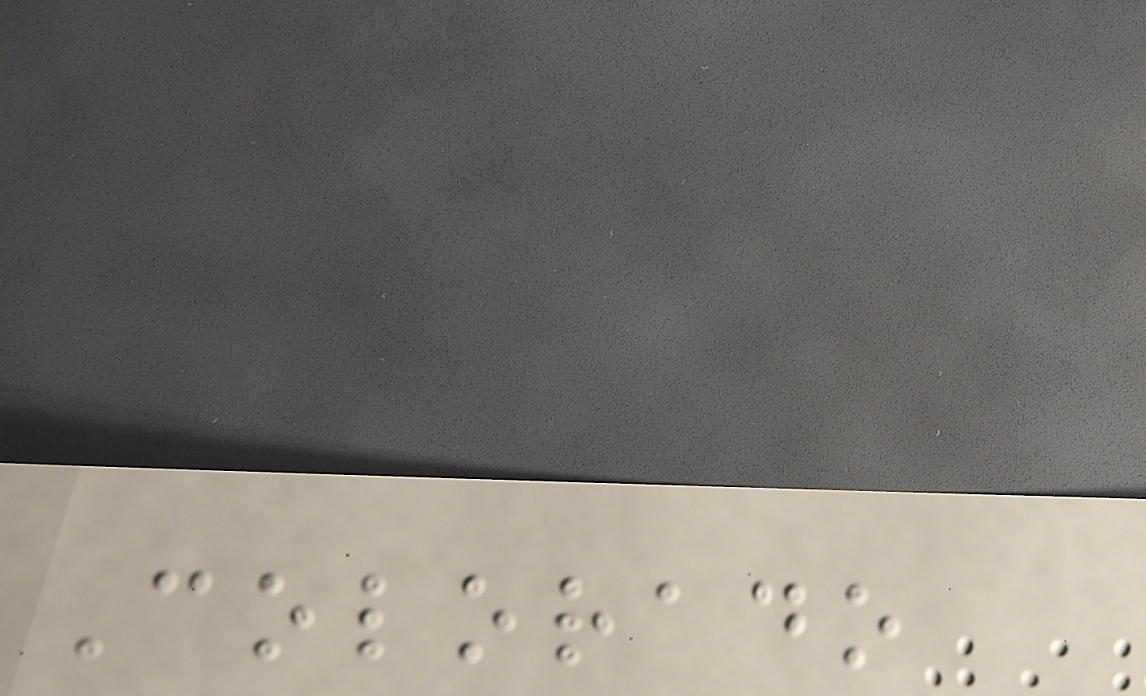Colorado
